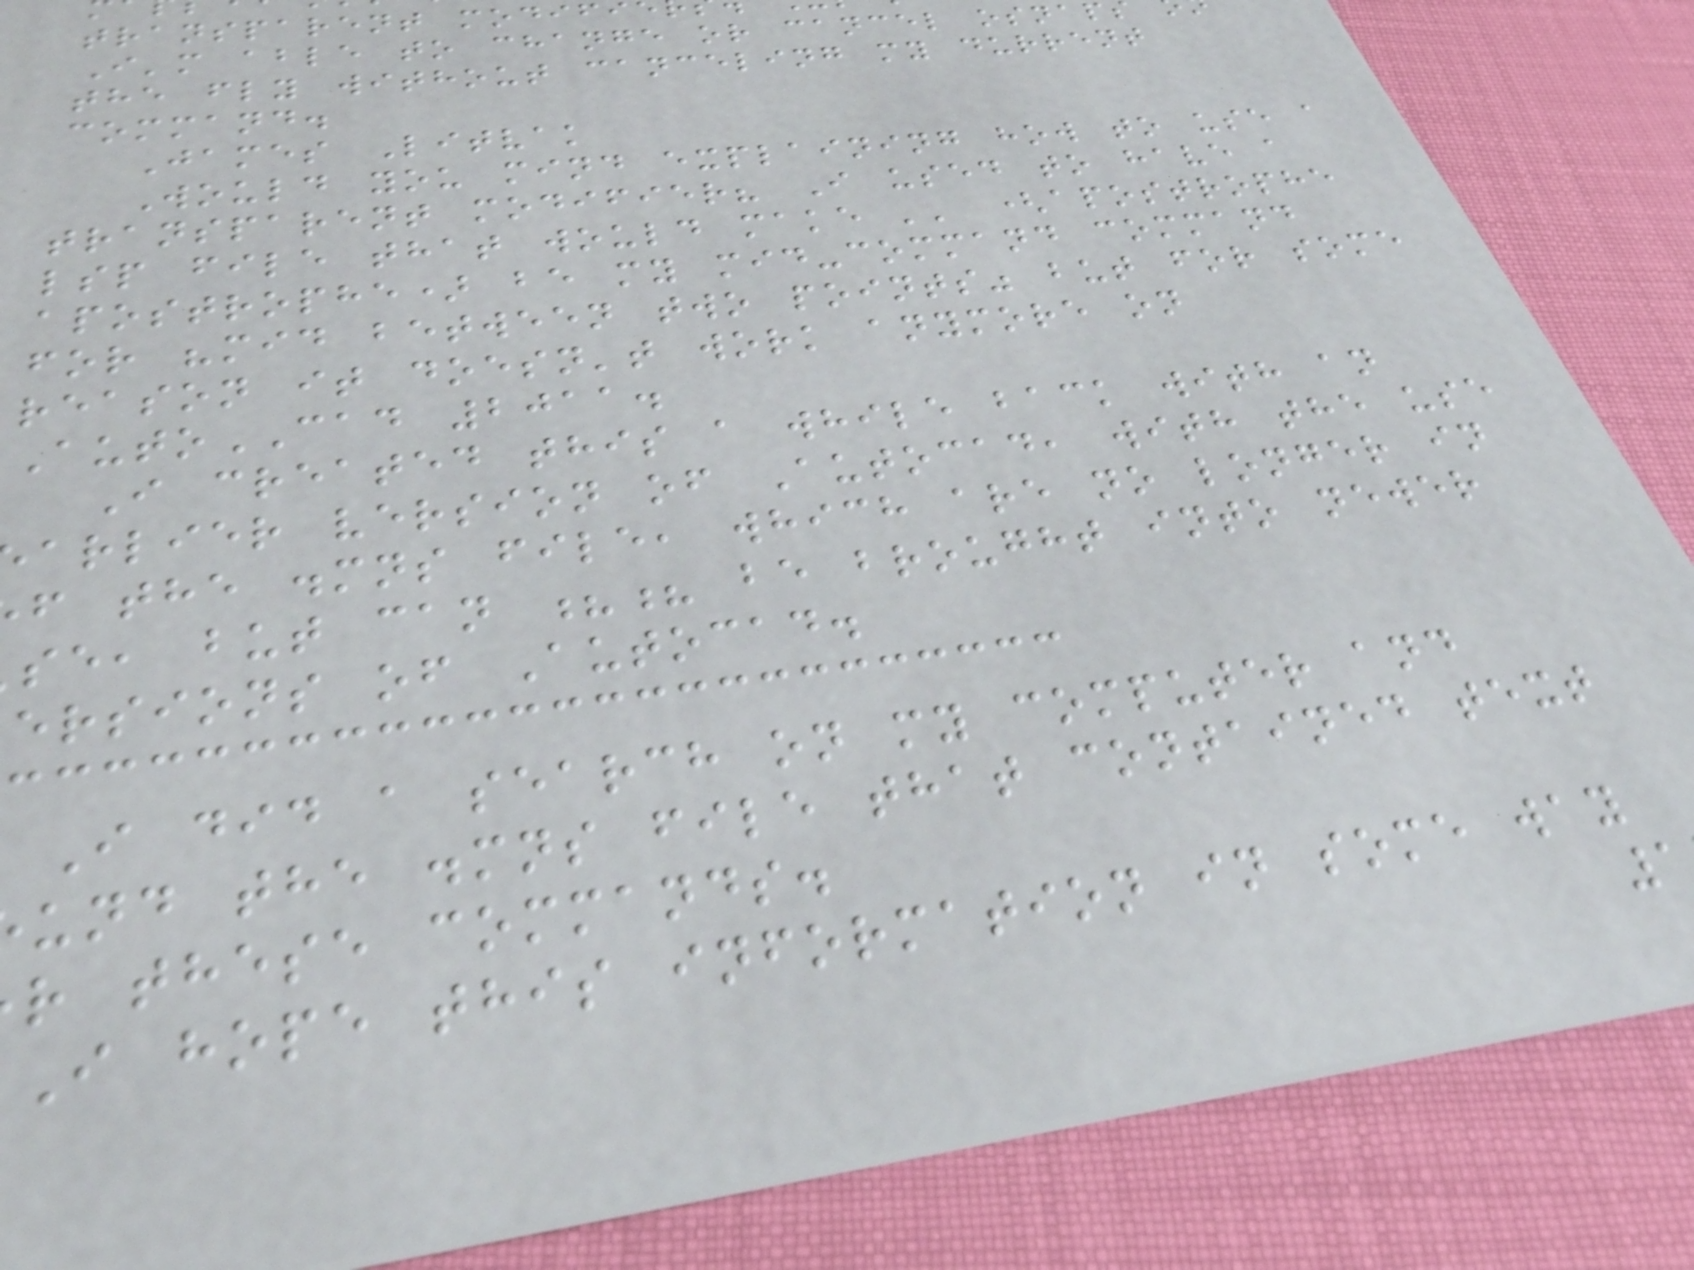transparent modif
I'm able to change or cancel osnap
the fly without canceling my durrent
command.
James Litvak
Would you mind explaining how to use a
transparent modifier? I used to have a
lsp file that would make '' (apostrophe
apostrophe) be my mid-command command
for "mid between two points" but for some
reason it doesn't work anymore on
AutoCAD 2011.
I created this a while back with an
arlier version of Autocad, with the use
f the .mns file, which are no longer in
se, but can ?? be brought into newer
ersions of Autocad.
I did a search on my computer and
und the .mns file that contained text
r these commands.
I hope this information in some way
